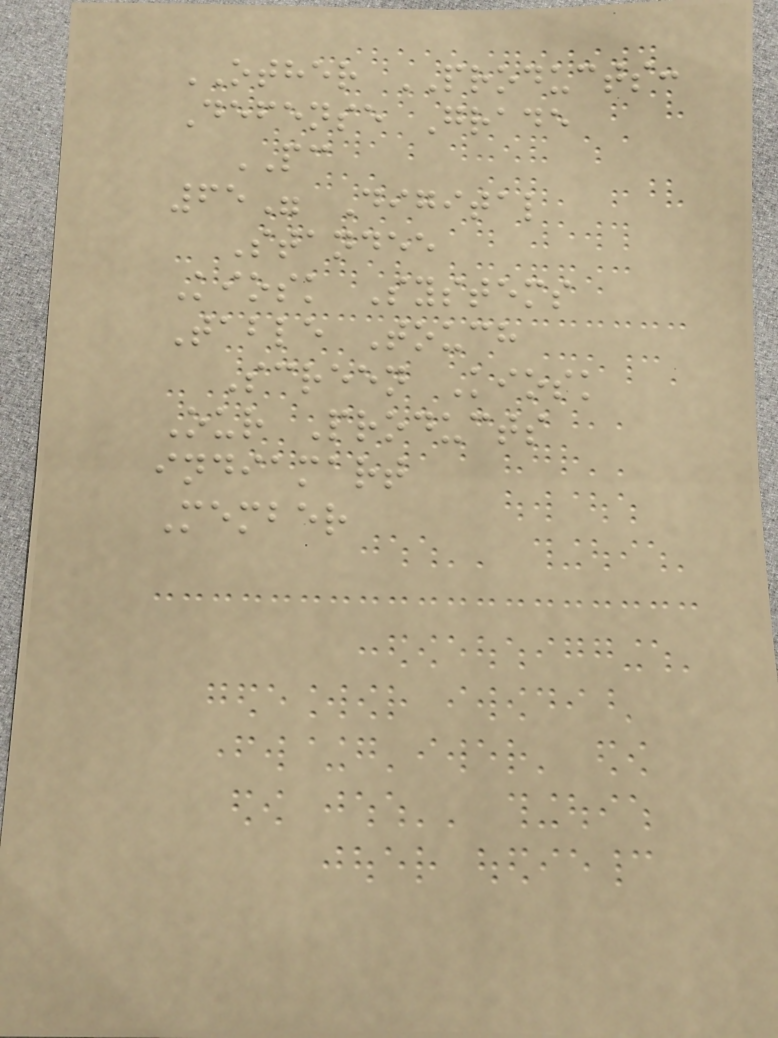OTHER PRODUCTS:
Defense Grade
PC
65" Digital
Standee
Kiosk Systems
Table Touch
Screen Kiosk
Our Products
indiamart
Member
